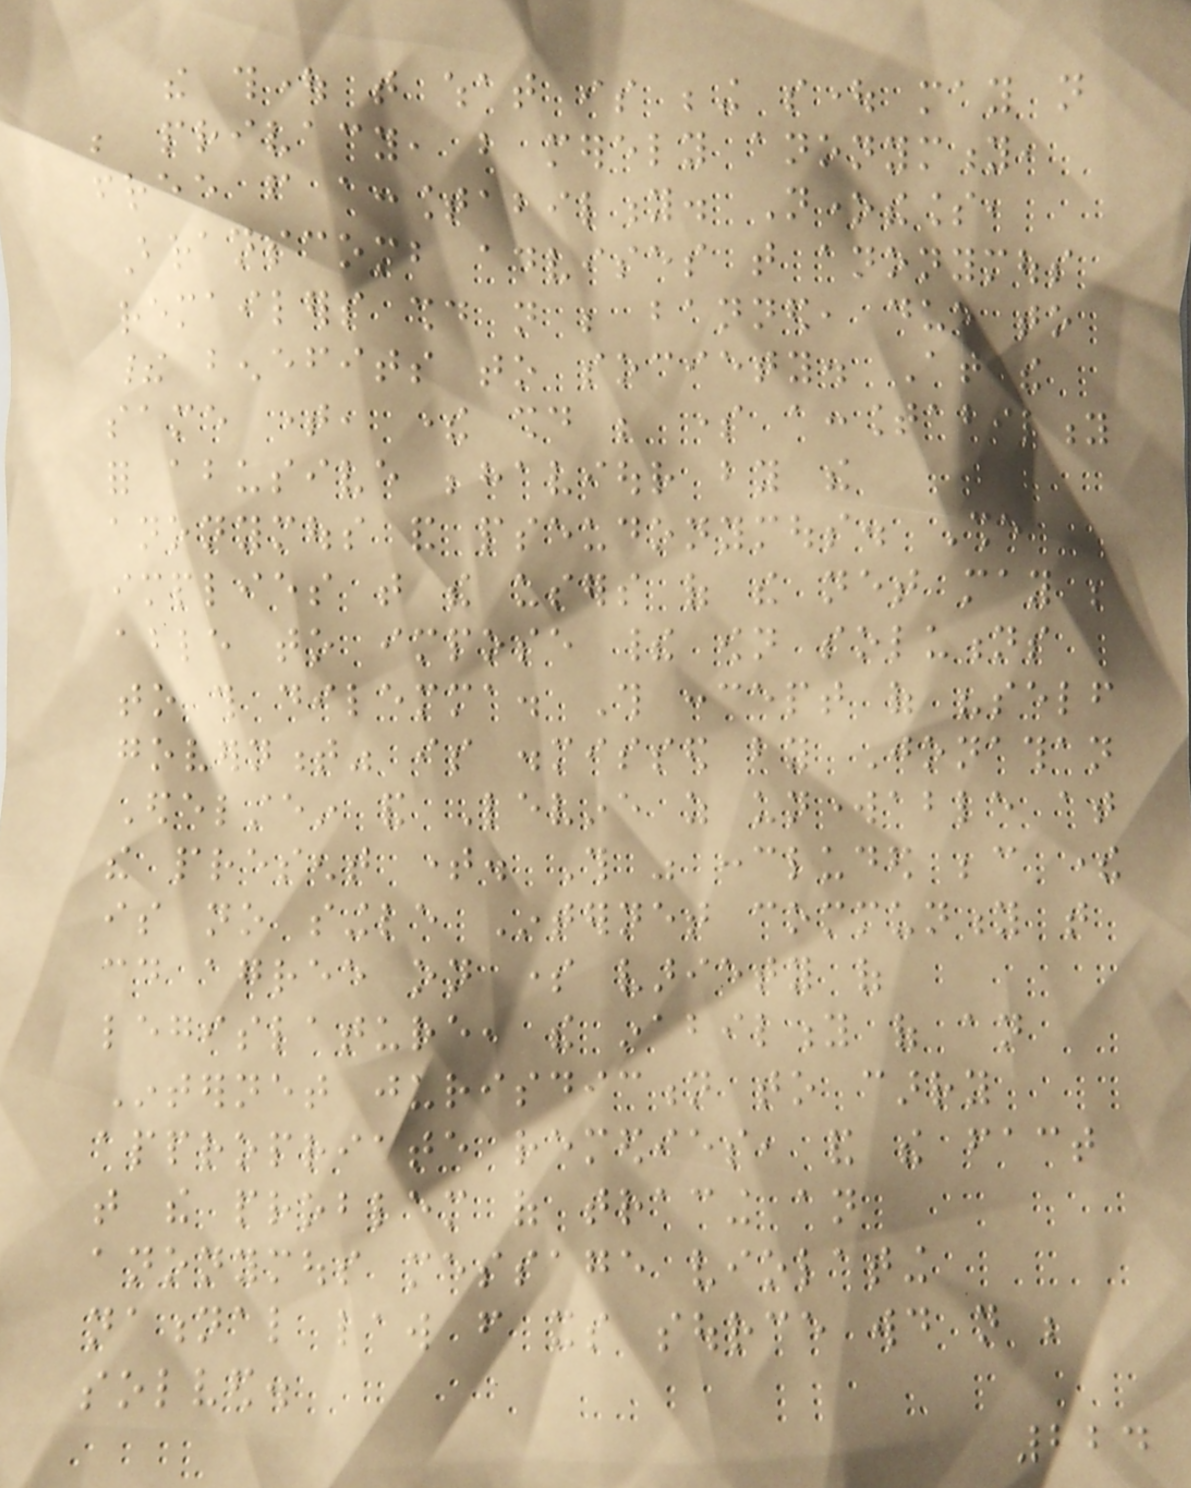the thought that what is being sought may not
be privacy, but merely anonymity,
free from accountability. Nonetheless,
Branscomb advises that anonymous
remailers should not be banned, due to
their benefits to society. At the
same time, there should be some accountability
for abusive behaviour by the
anonymous and pseudonymous. She
implies that the users of the net may be
able to impose their own solutions
to this dilemma. This concept of "self
government" is dismissed by Jonathan
Edelstein and Levine as unworkable at
the present time. This was concluded because there
is no single Internet community that
could agree on some variety of
legislature, the inability of an
Internet jurisdiction to carry
appropriate remedies, and the fact
that the problem of tracing an
anonymous message violating
national law from its source would not be
solved.
224
